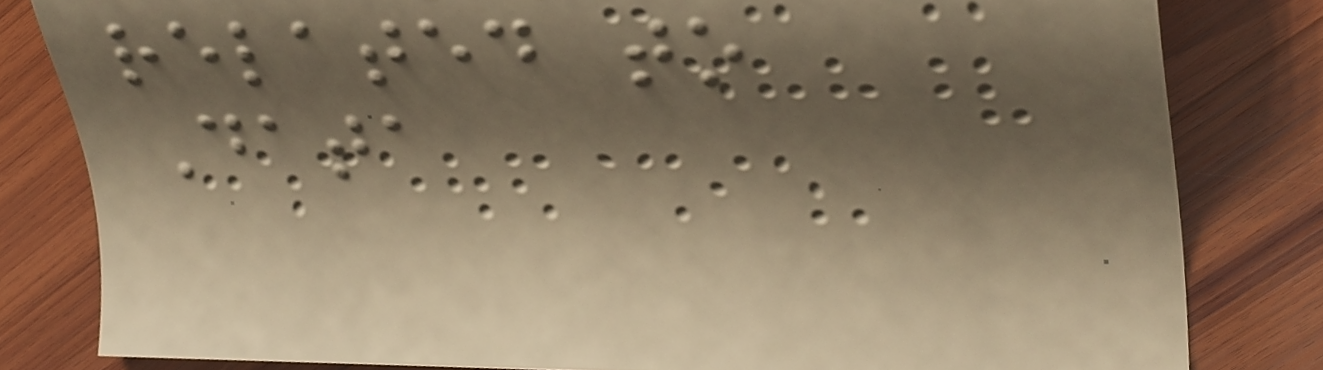related to
Data
